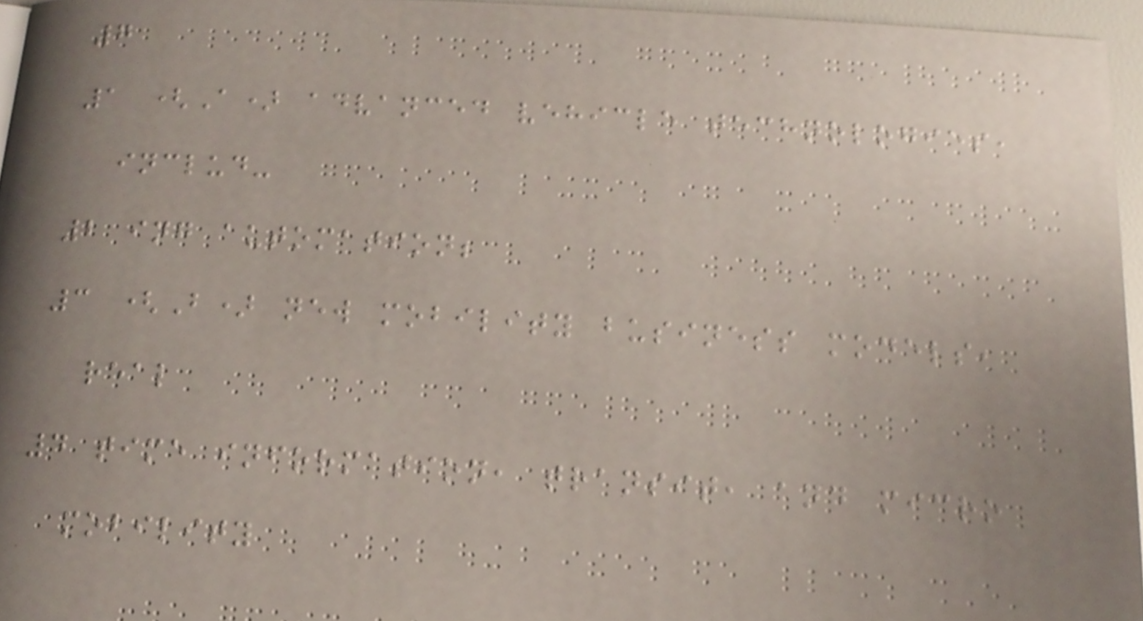7
1 (A) advanced vehicle technologies,
includ-
2 ing automation;
3 (B) new mobility business models,
real
4 time information, transit, and micro
mobility
